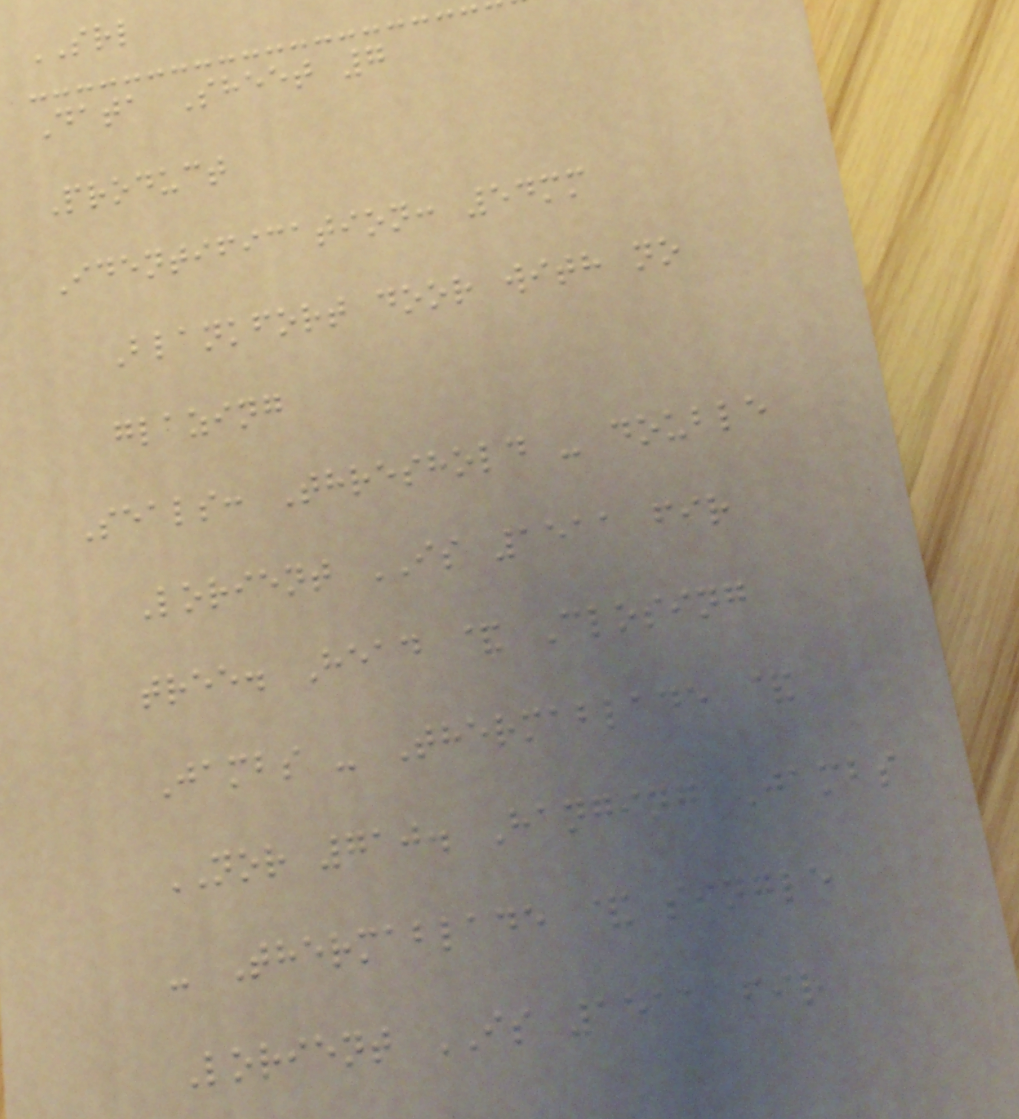SRL
Data Sheet 7
Product
Identification: 54mm
Blankfort door with no
glazing
Seals: Threshold - double
Lorient IS 1511 fir
tree. Head & Closing
Jambs - Thermablade &
NOR 710. Hanging Jambs
- Thermablade & single
Lorient IS 1511 fir
